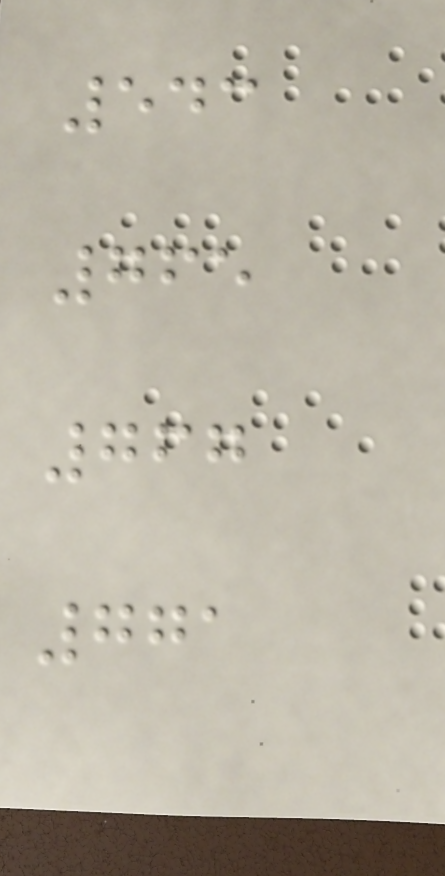543
765
767
771
